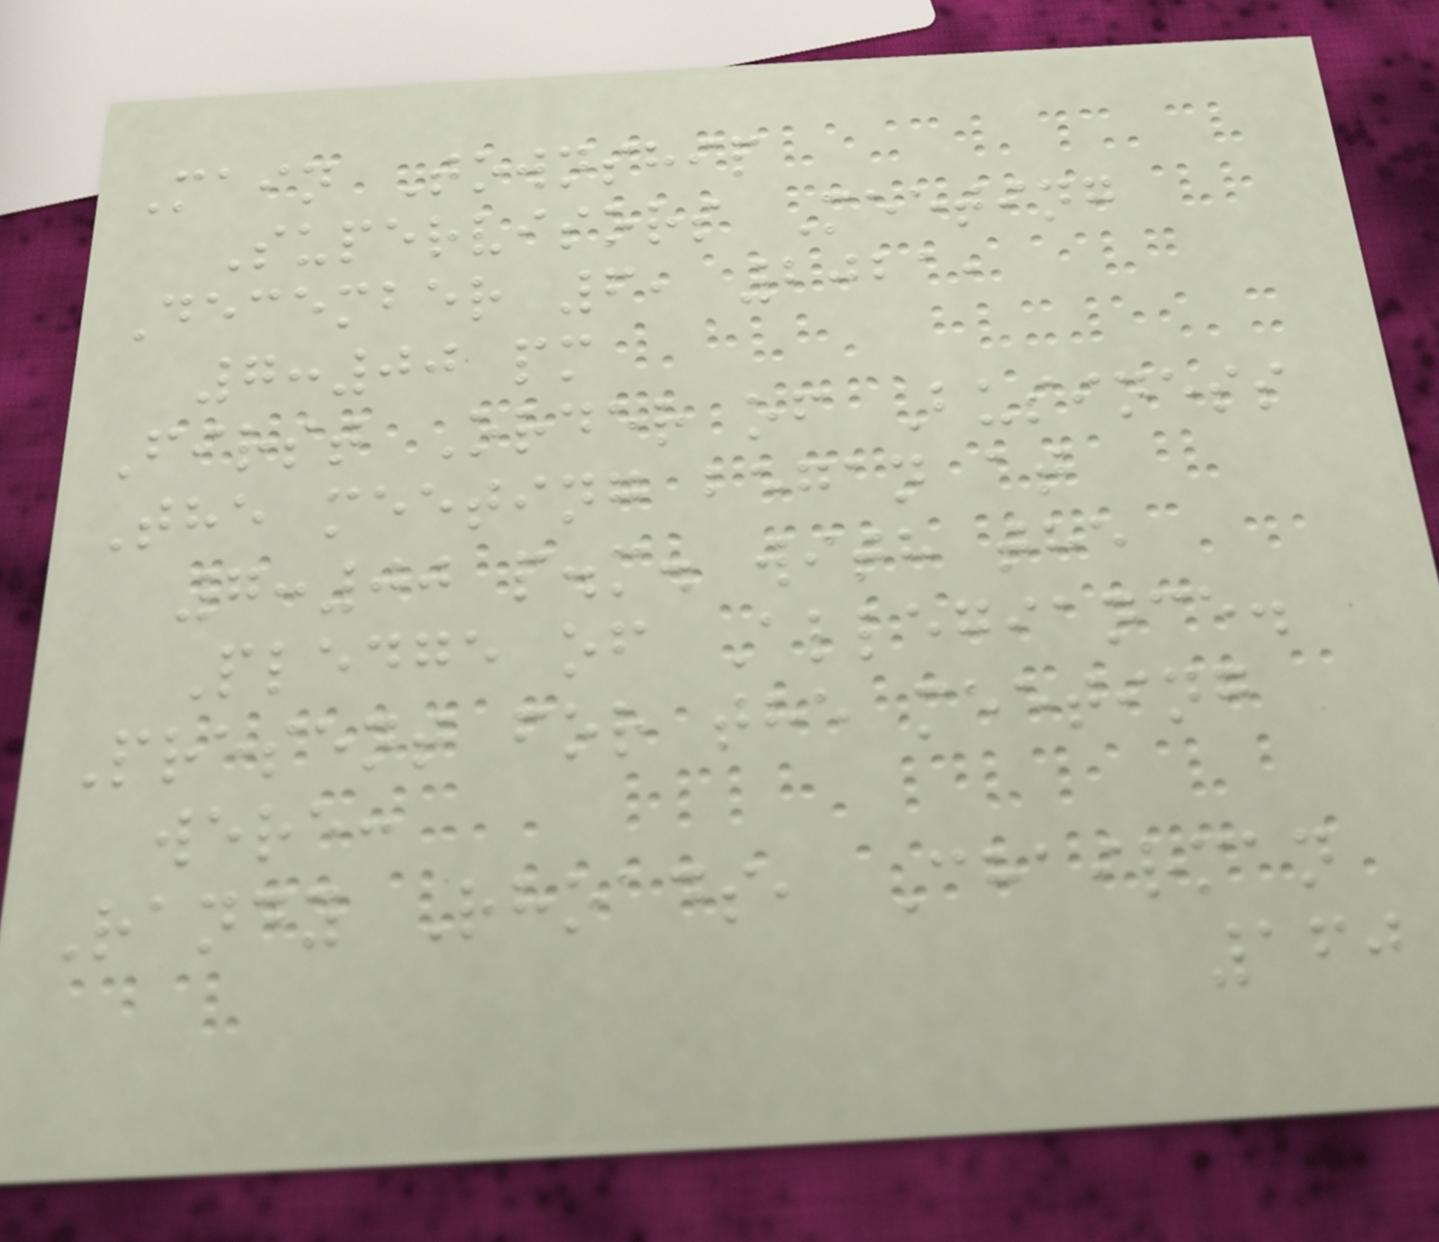Main Township
Supervisors Meeting
December 6, 2021,
7:00 pm
First Order of Business
The meeting began at
7:00 p.m. with the
Pledge of Allegiance.
Present for the meeting
were:
Randy Rhoads, Chairman
160
